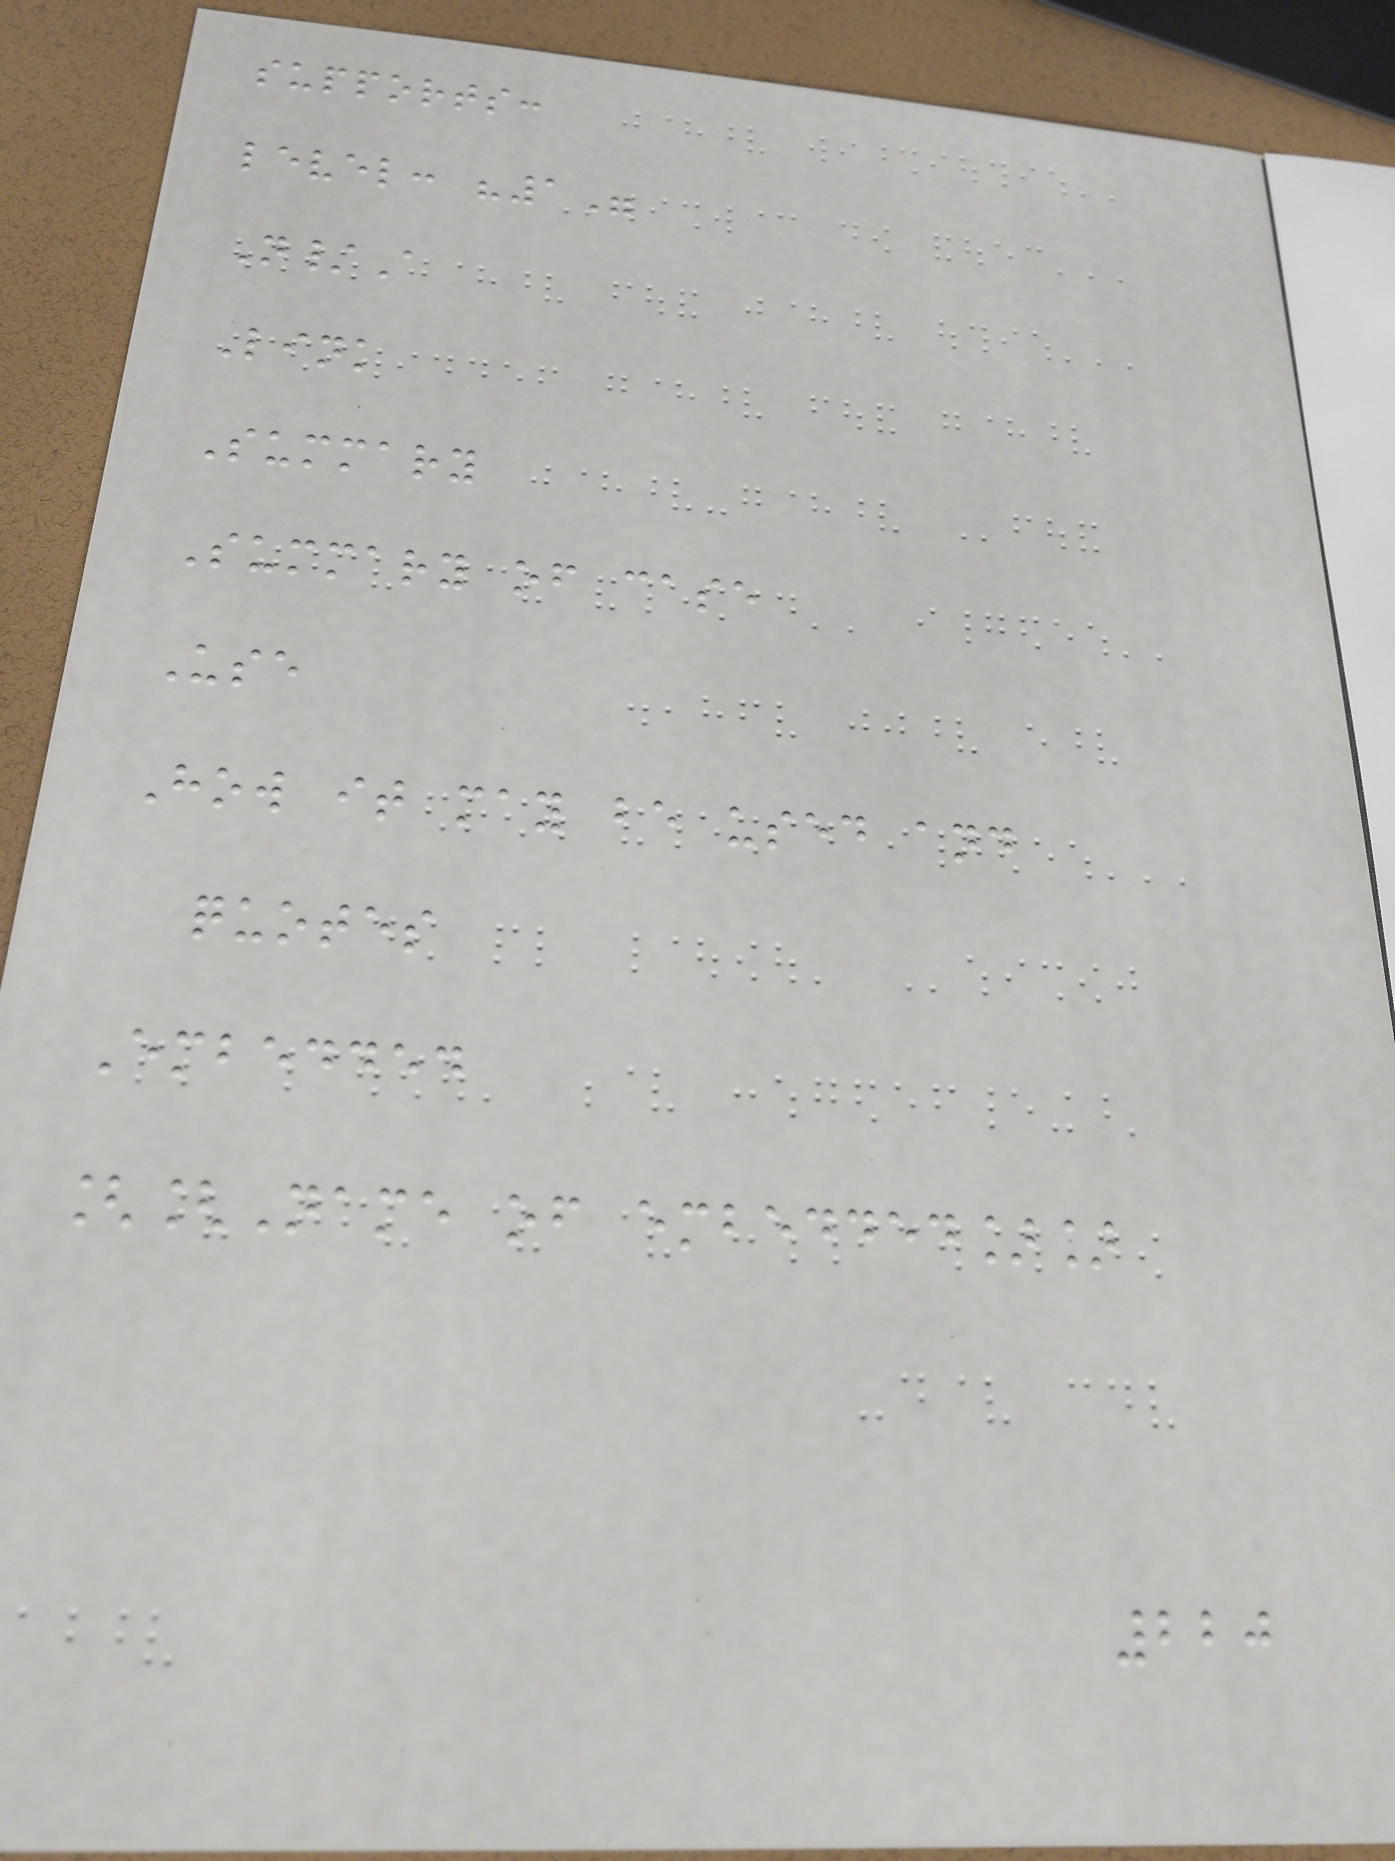supports:
level: "1"
N/A
Link
Summary
Summary of case
Use
How it may be used and
quotes
Embedded
[[Name of embedded]]
220
